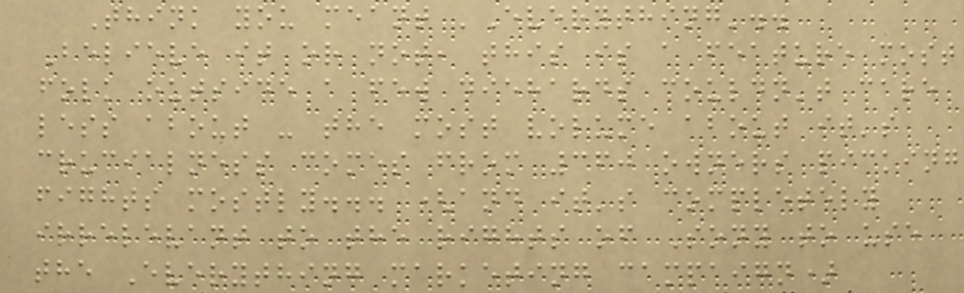Think you meant 'Everything'..
Believe it or not, this is a feature most
folk outside a few diehards couldn't care
less about - the most volume about it's
crucialness comes from 360 owners picking
fights mostly... (and it's completely
irrelevant to the rights of Sony to use
the Everything marketing campaign)
